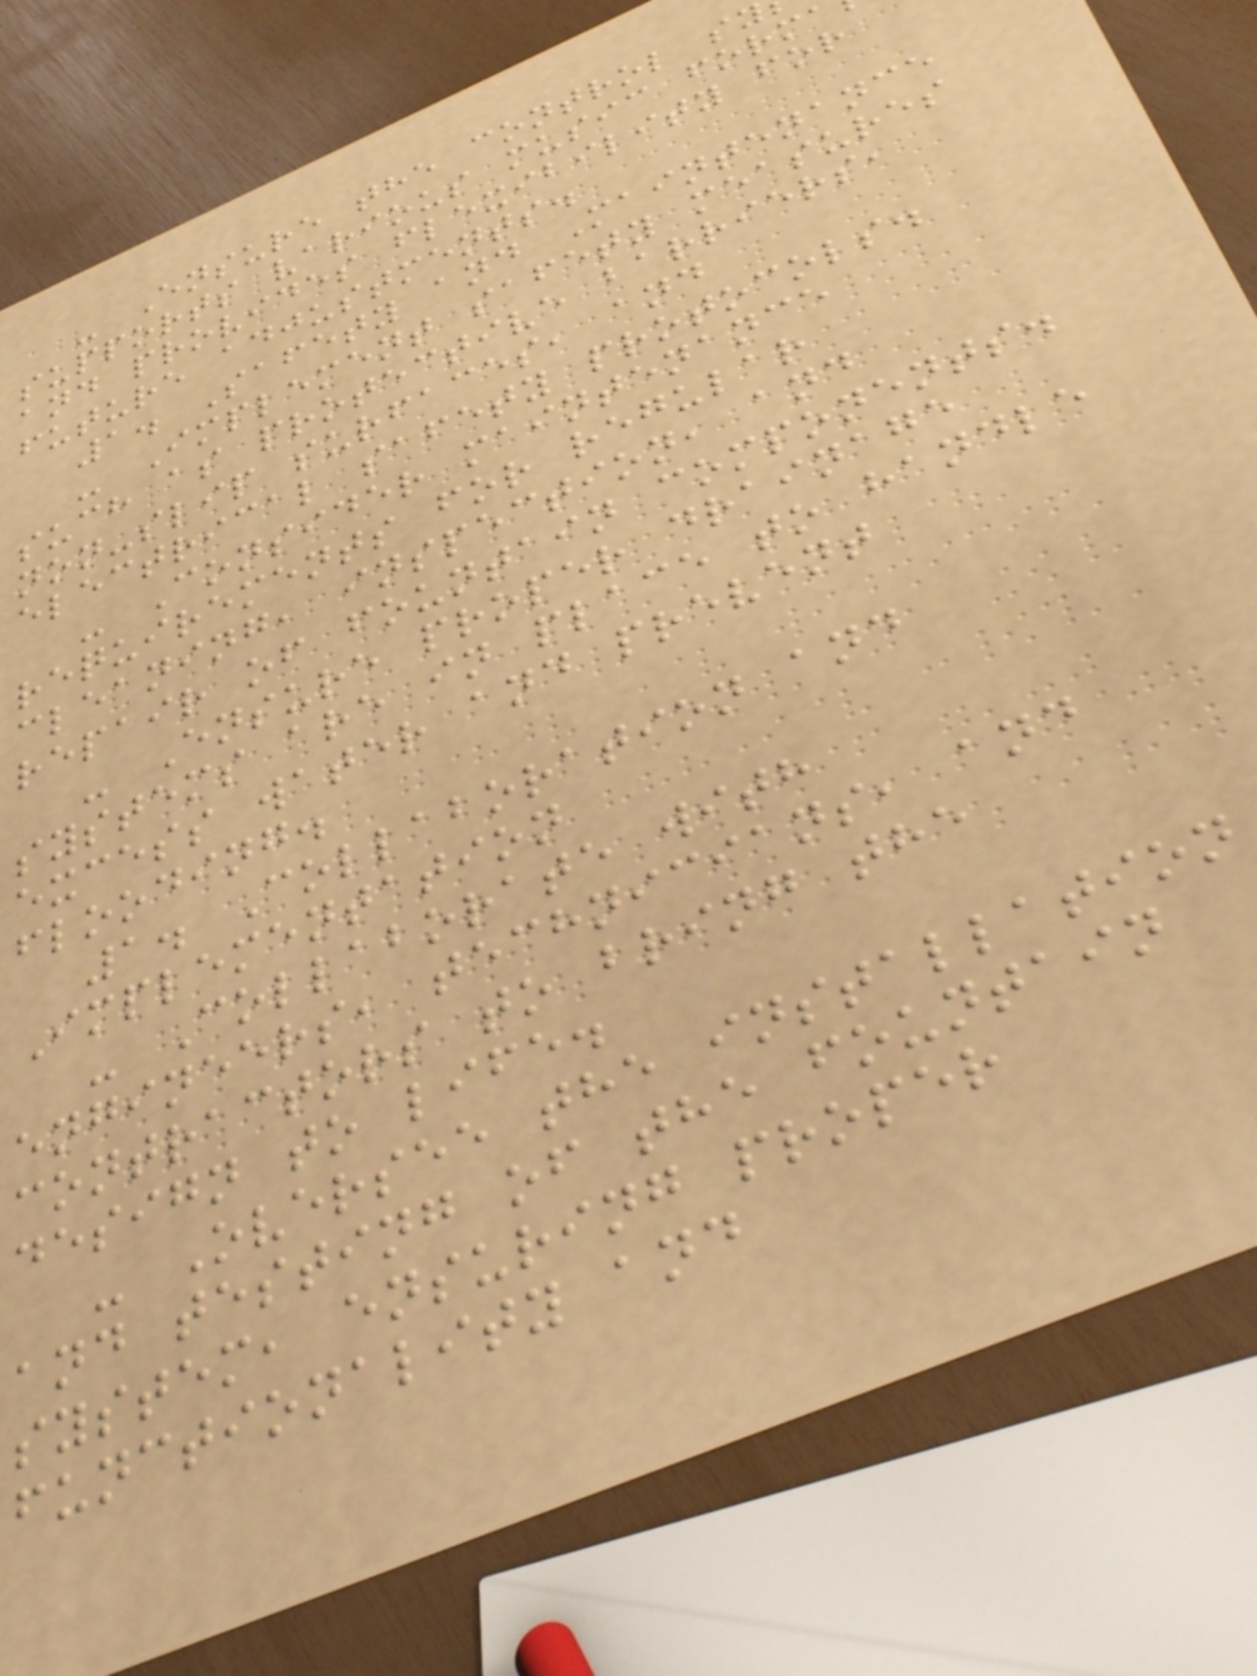- Ensure the control sy
supports various music form
and provides flexibility for
future adjustments.
1. Safety and Maintenance
- Implement safety measures
such as protective barriers,
non-slip surfaces, and
electrical safety protocols.
- Consider maintenance
requirements for regular
cleaning, inspection, and
repair of fountain components.
- Ensure proper drainage
systems are in place to handle
excess water and prevent
flooding.
1. Collaboration and
Implementation
- Collaborate with
engineers, technicians, and
contractors to bring the
design to life.
- Oversee the installation
and testing of the fountain
system, ensuring proper
functionality and
